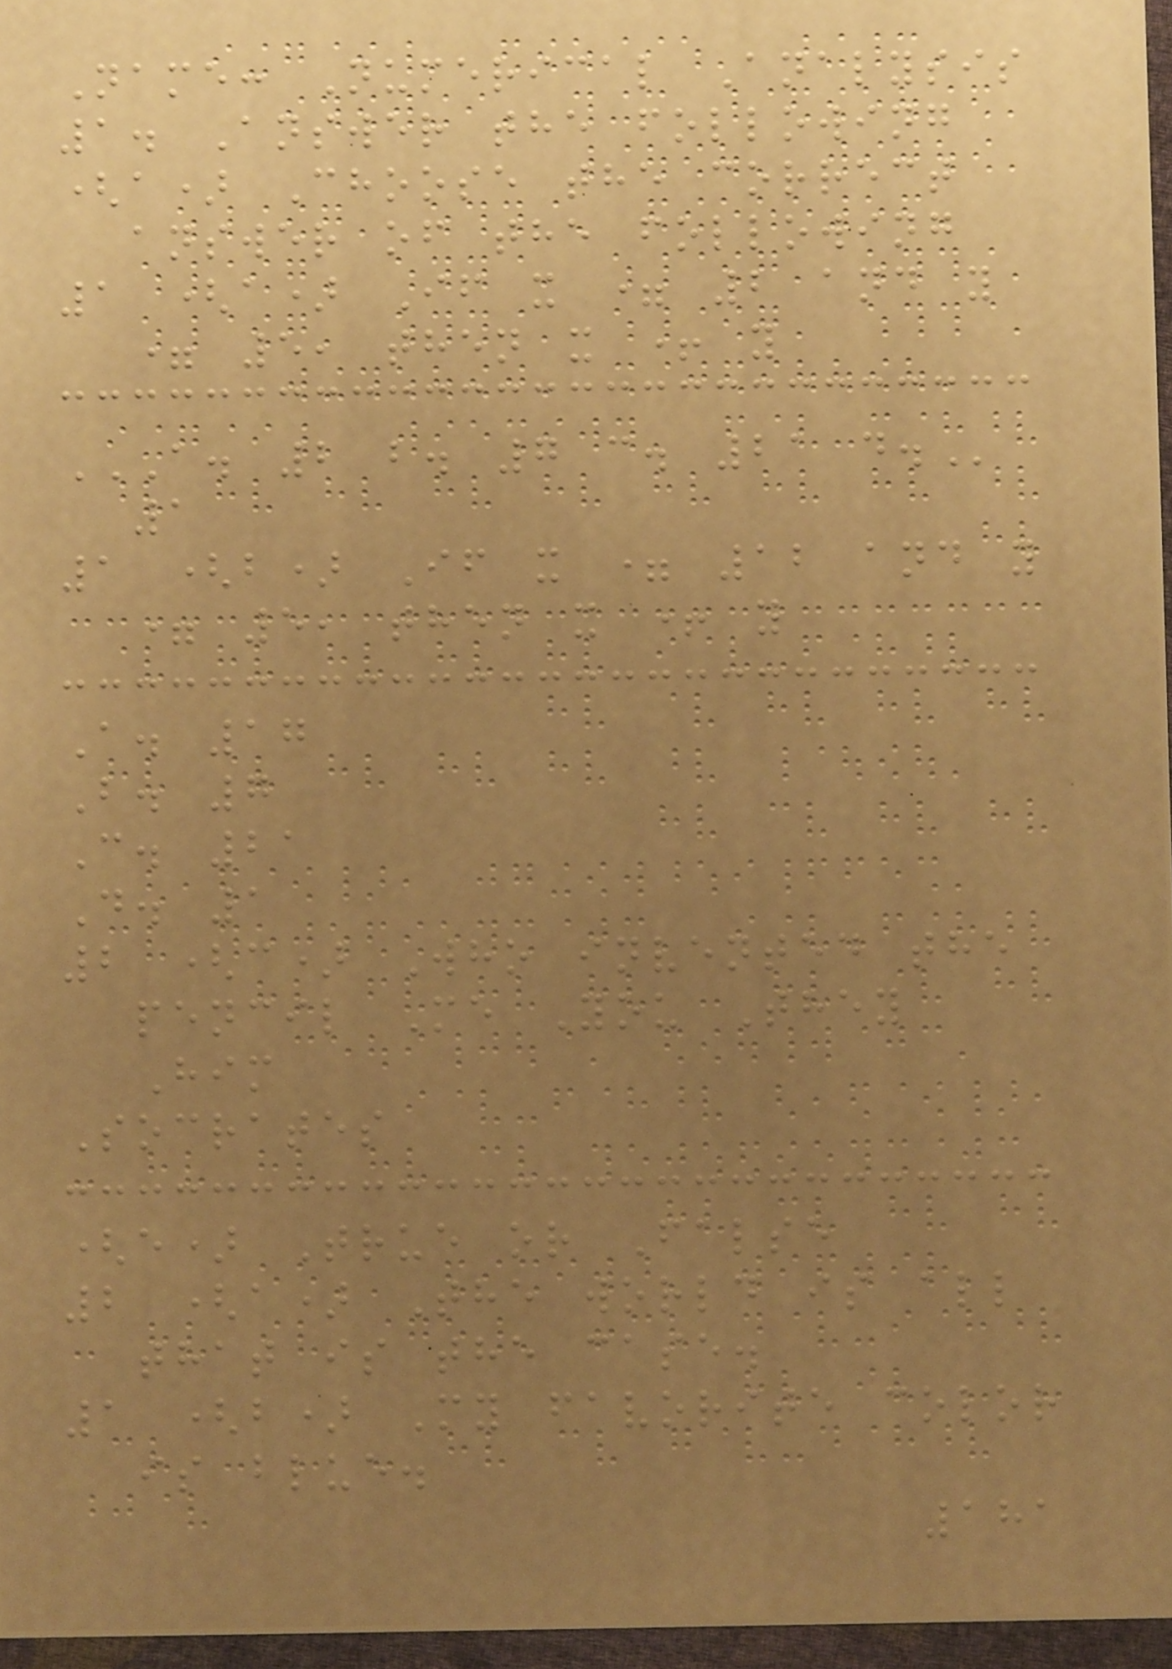Name: Numerical Analysis
1. Answer the following
(a) Choose the correct
answer of the following
1 (a) If x = 2 and y
= 5, then x + y
A. 2 B. 7 C. 21 D.
1
1 (b) If x = 12 and y
= 5, then x + y
A. 17
B. 7
C. 21
D. 1
2 (c) Who invented the
pencil Me You They
Him
Socrates
(e) True or False
2 (a) The world is all
that is the case.
1 (b) My favorite color
is blue.
181
